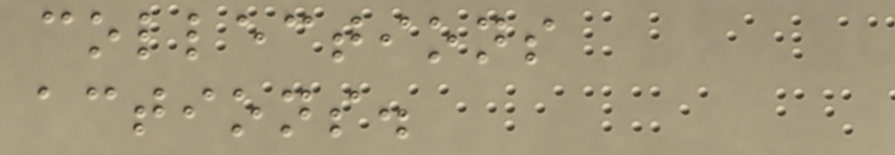collections
actions.
